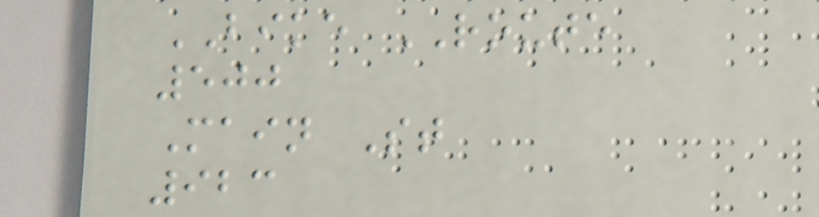BIKE ROUTE
500
Main St
923
